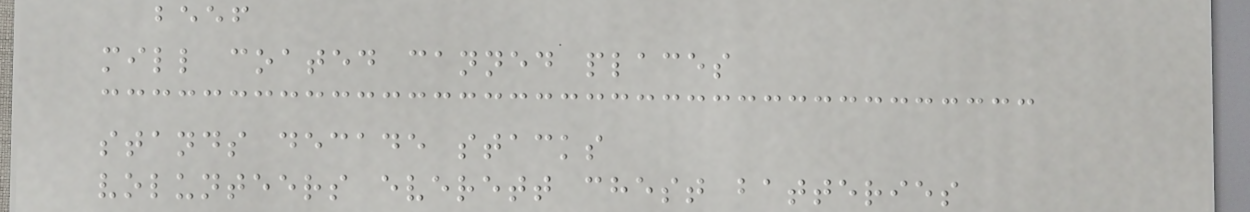beef
mill coated canned places
stands decade stacks
volunteers everett chest batteries
